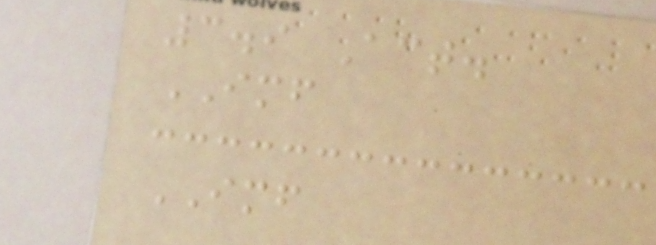3.9 Act.
IMF
IMF
